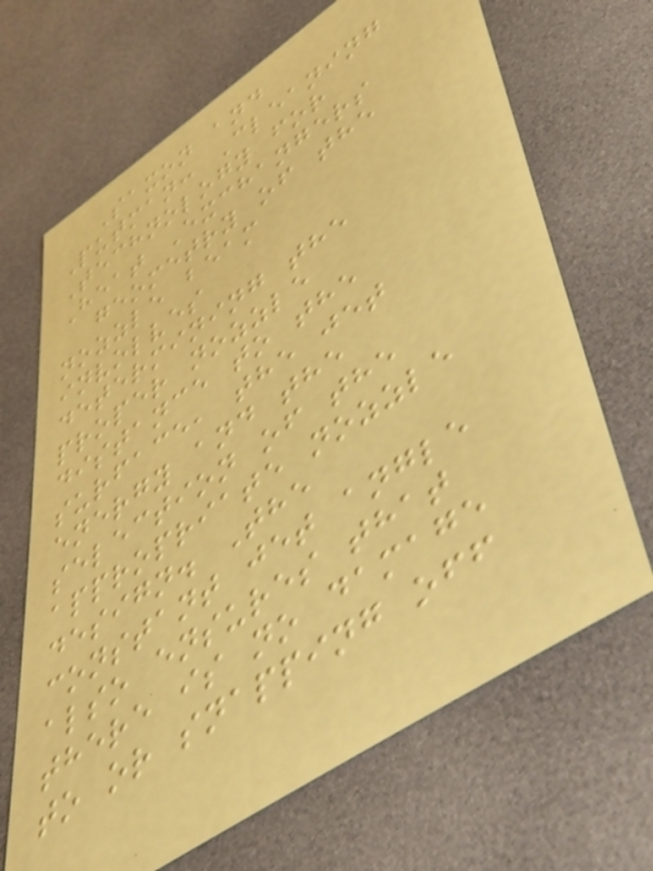Saxon and
Putman: Cleaning
Technology for
Heat Exchangers
geometry of the
nozzle beam
involves
determining the
proper nozzle
distance to the
surface, the jet
energy and the
selection of the
appropriate nozzle
design. The
constant jet angle
also ensures that
there is no damage
to or snapping off
